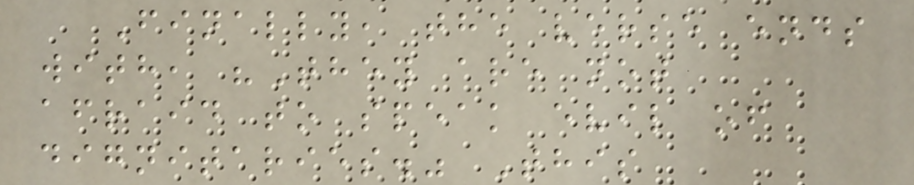Finally, the verse ends
with, "They are not
afraid to speak evil of
dignitaries." This
